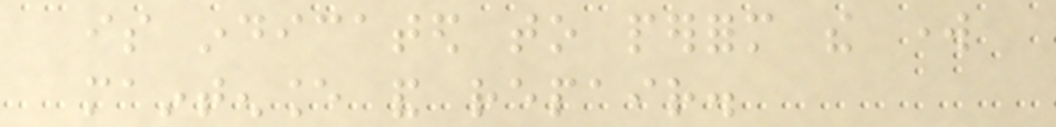is indicated to perform the work
maintenance and repair.
